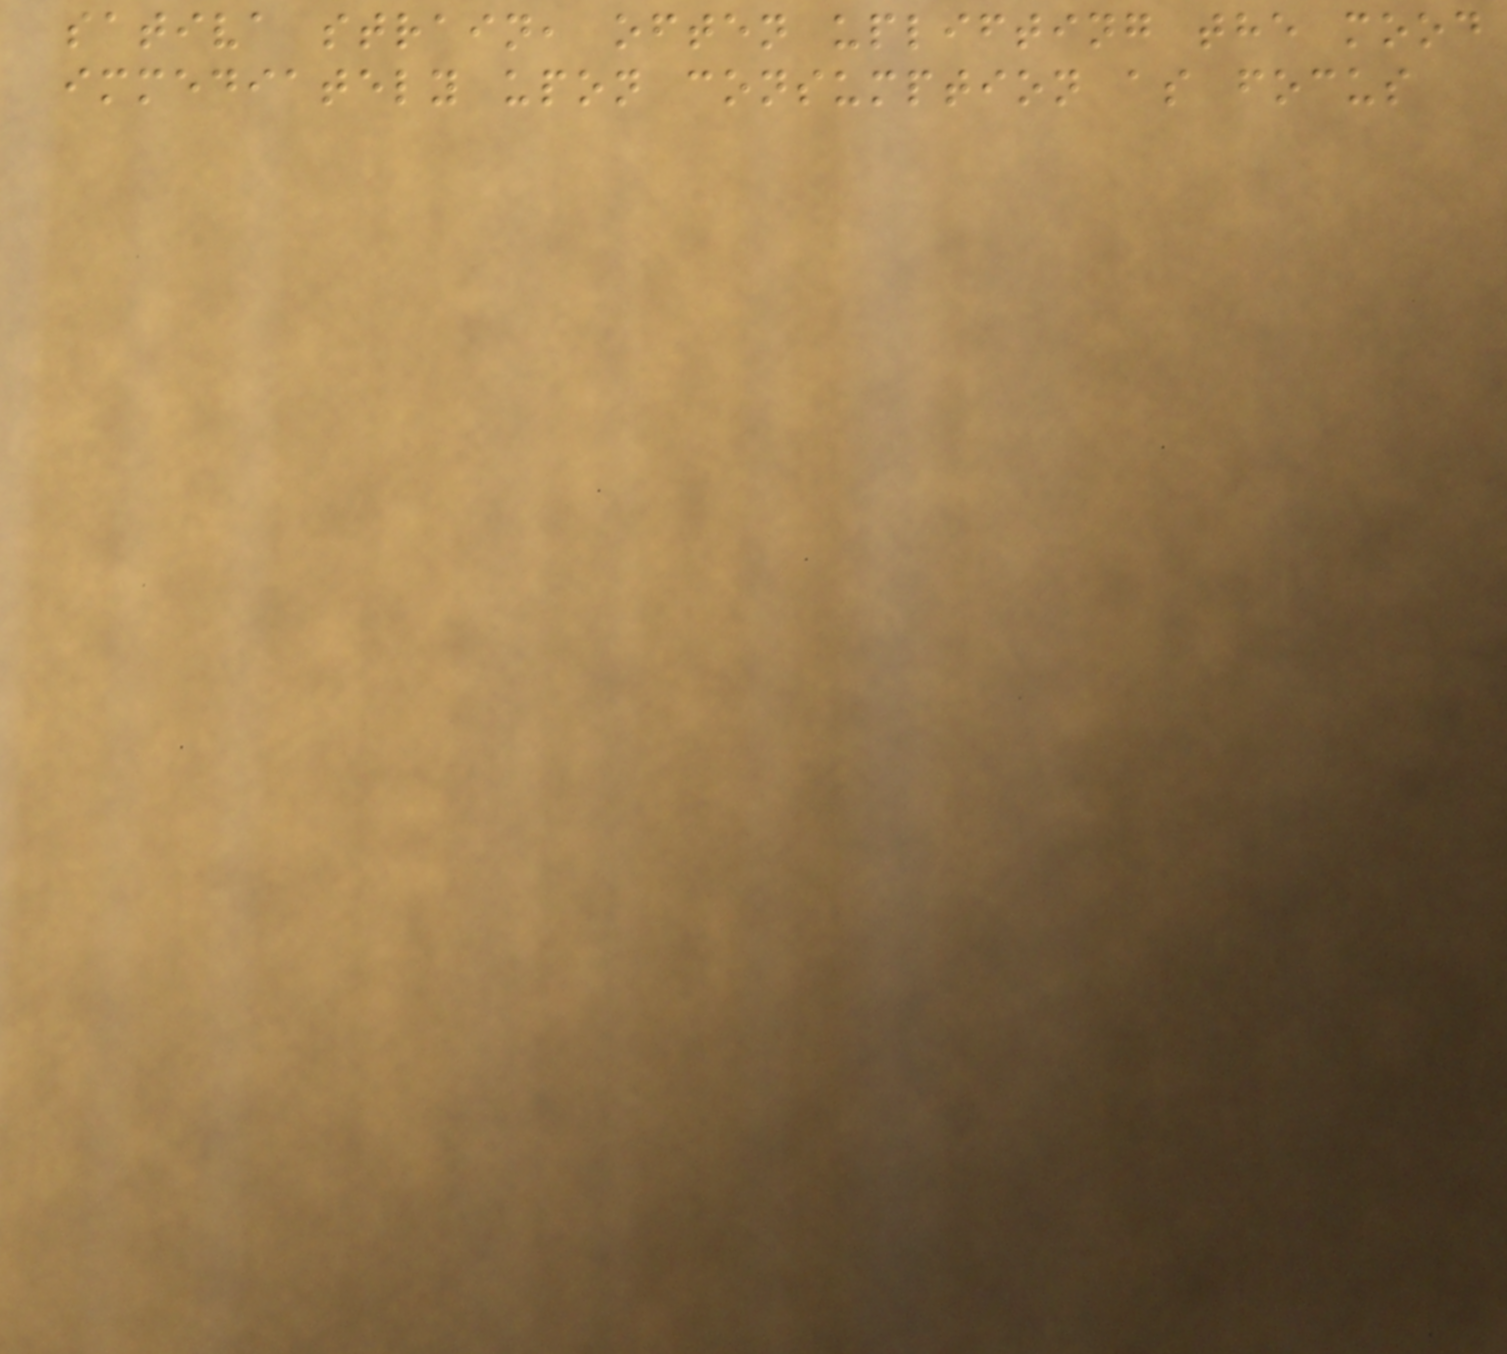sativa strain, often uplifting the mood
immediately upon consumption as focus
